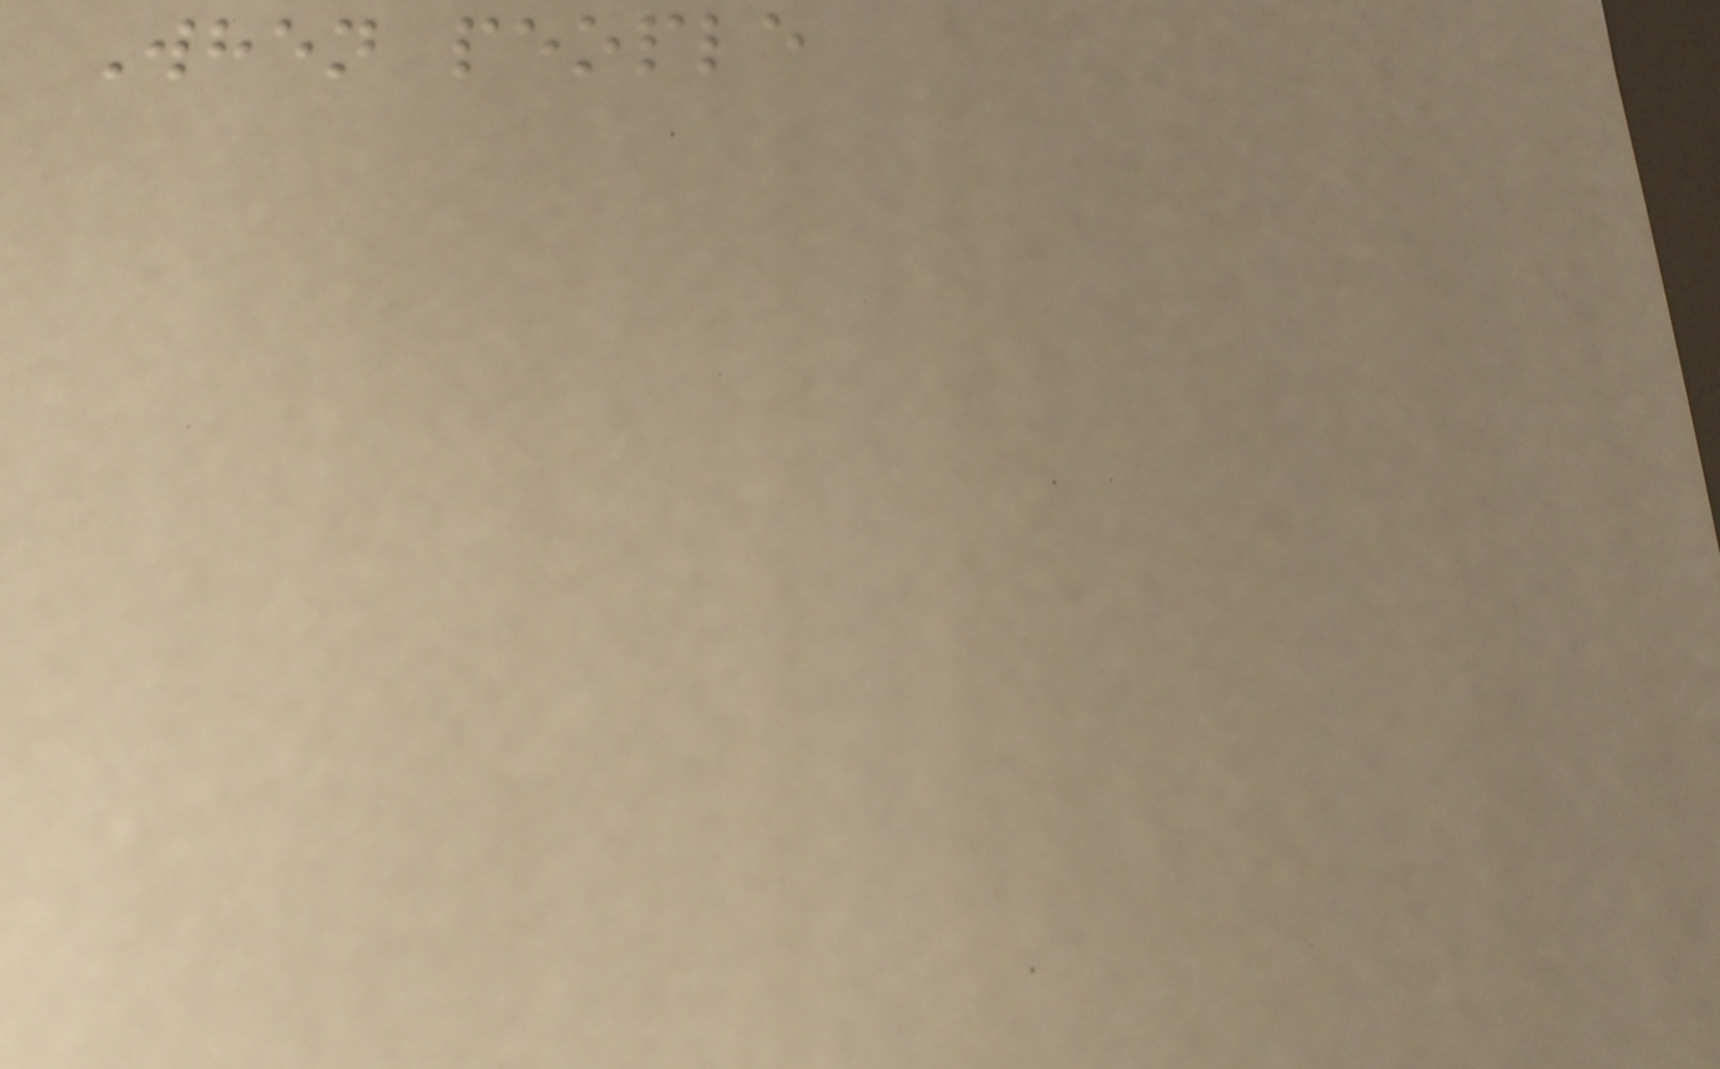When people
